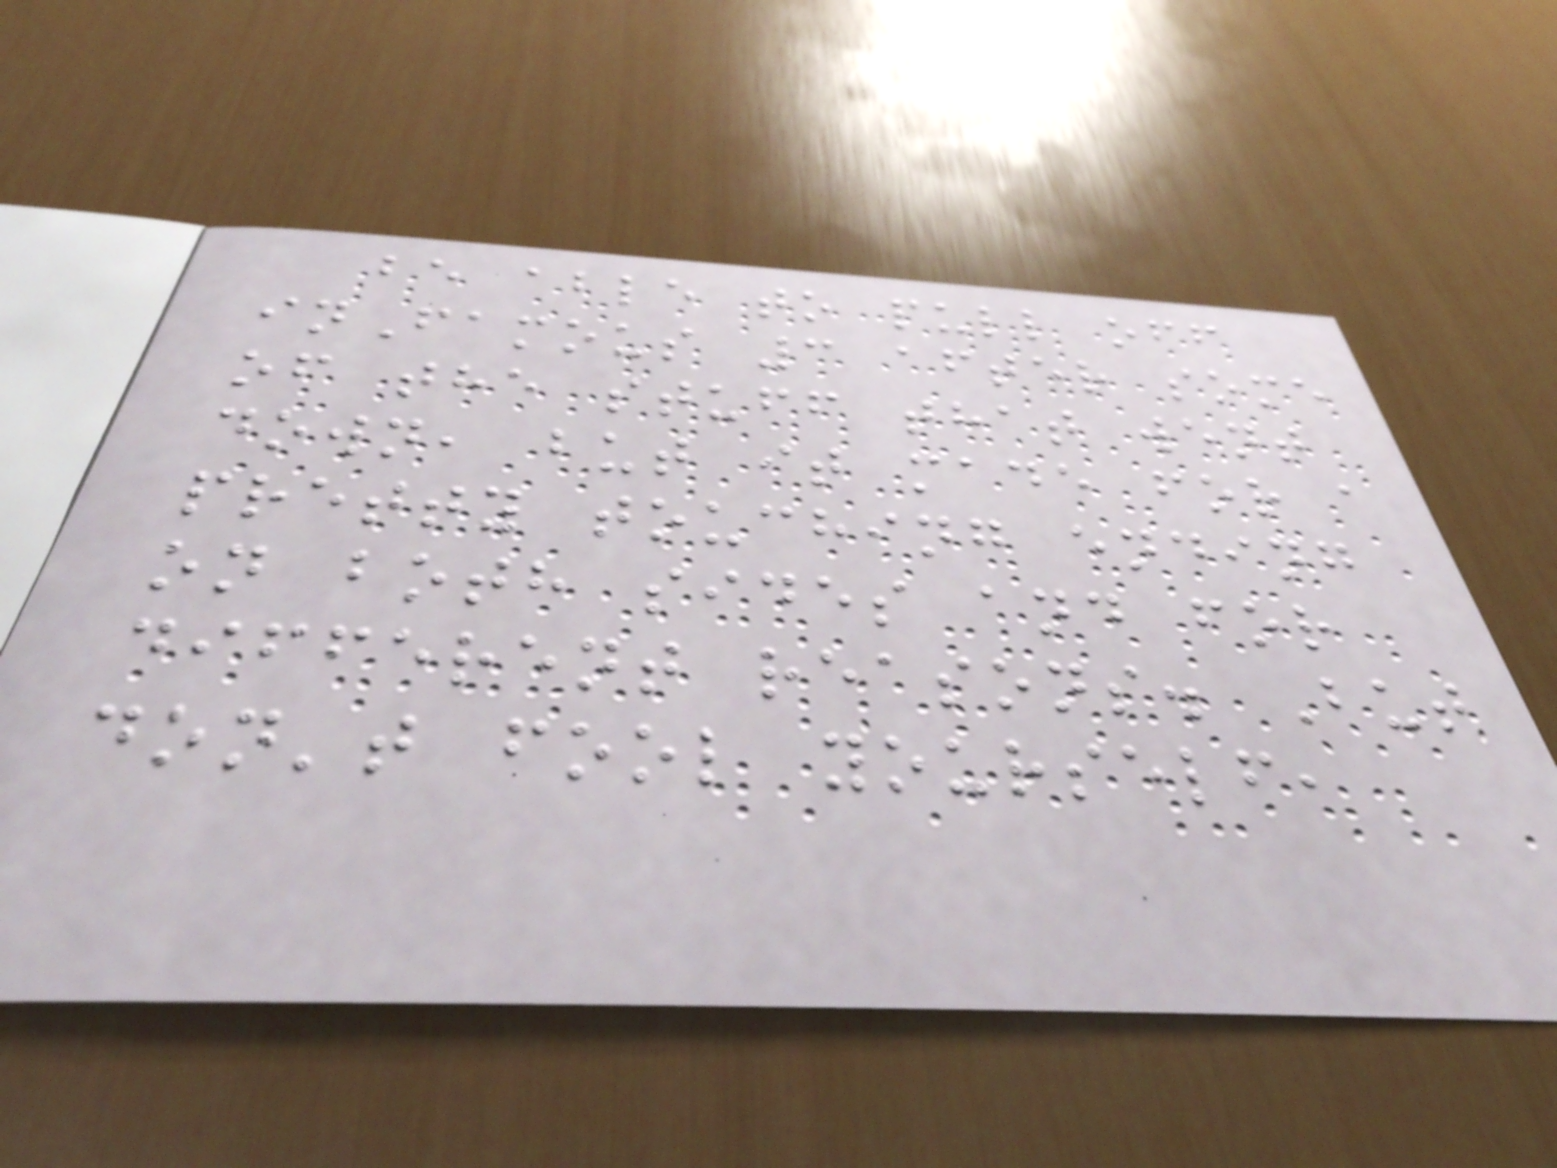be able to pull off
inFamous 3 after some
of the stuff that went
down, but it made for a
pretty touching ending
on both sides and for
different reasons. But
don't fool yourself,
